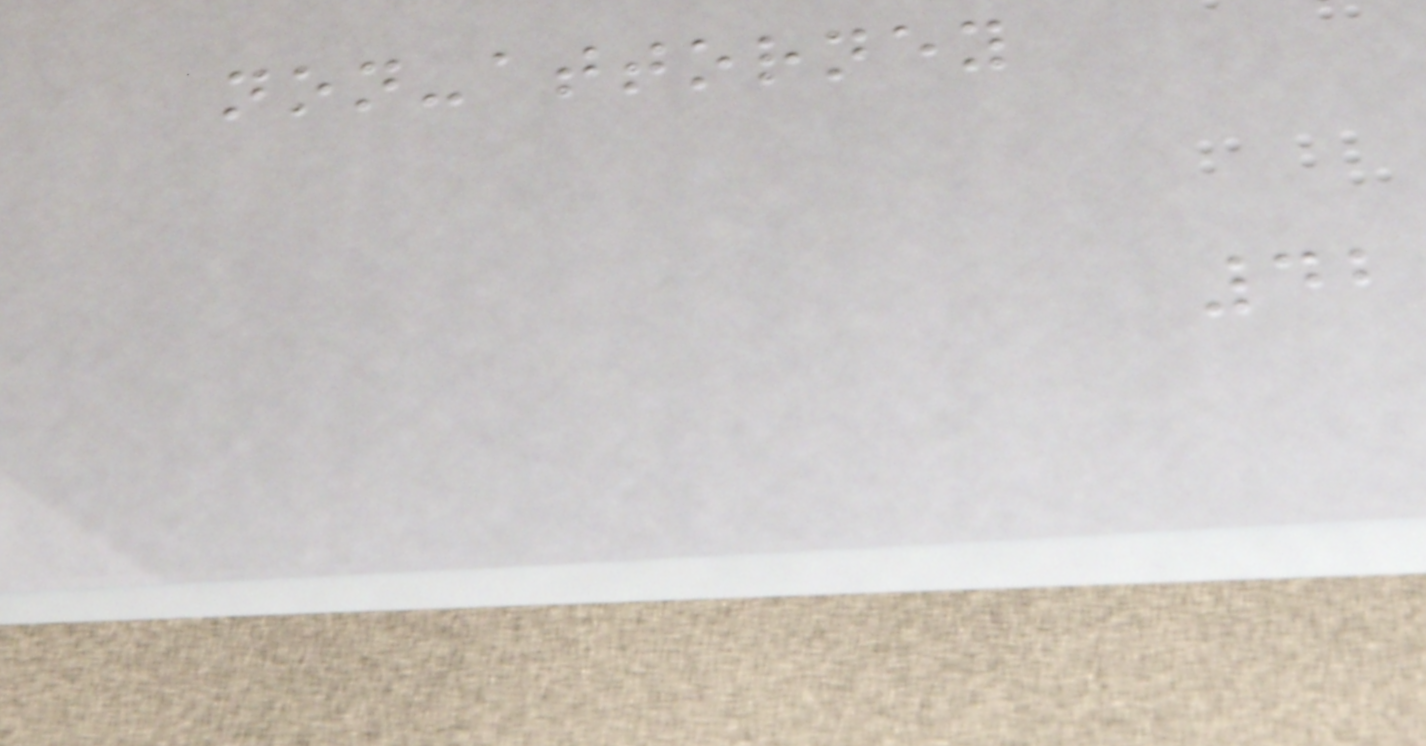non-attorney
42
